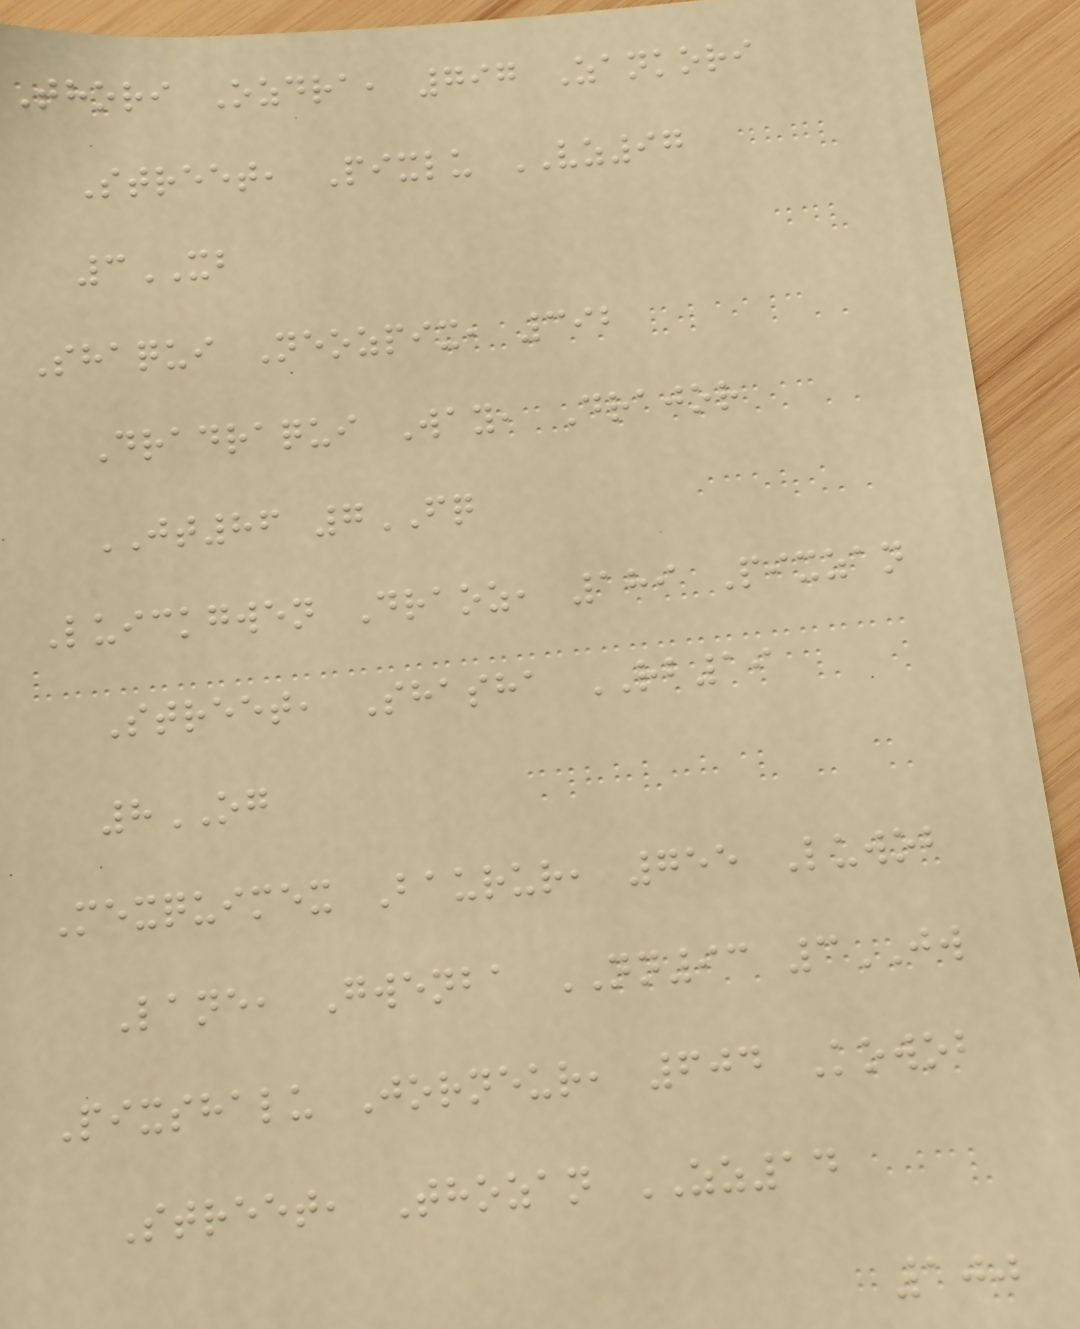Thori Ozdra, 797 Zankori
Street, Pixlu VZ97
3XB
Shaqui Neozpix, 392
Dradraqui Way, Drajor
JT86 7FQ
Luickgwen Draoz, 189 Pixzan
Street, Shasha RB19
8OG
Mexquimex Baurur, 755 Luwob
Lane, Gwenba NN93 3JW
Pixshalu Jorneur, 604 Kowob
Street, Thozan ZZ14
100
